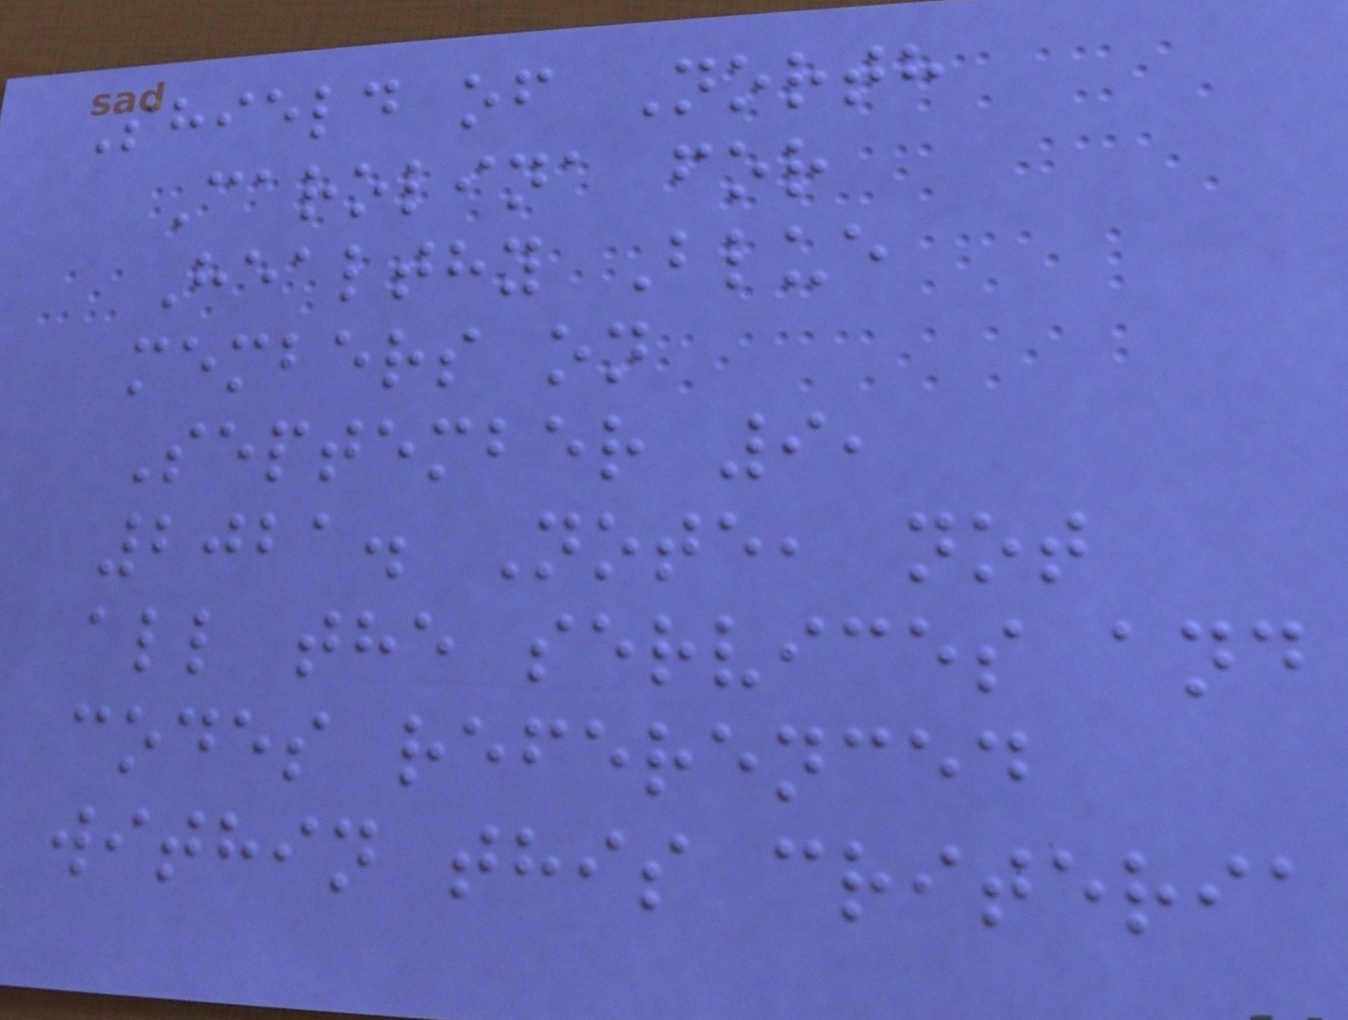Shield of North
Carolina for
Healthy Blue
members on
September 9,
2021. Note, not
all the services and
codes referenced
within this criteria
